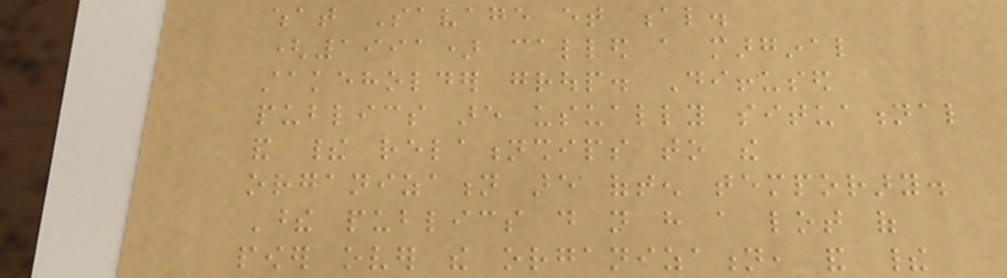what Savage et al.
(1991) called a marginal
stakeholder group. Diffused
publics are usually situational
and their relationships to the
organization are often temporary.
These publics do not have a lot of
power over the organization, and their
